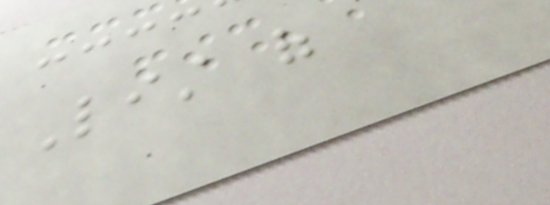List of
